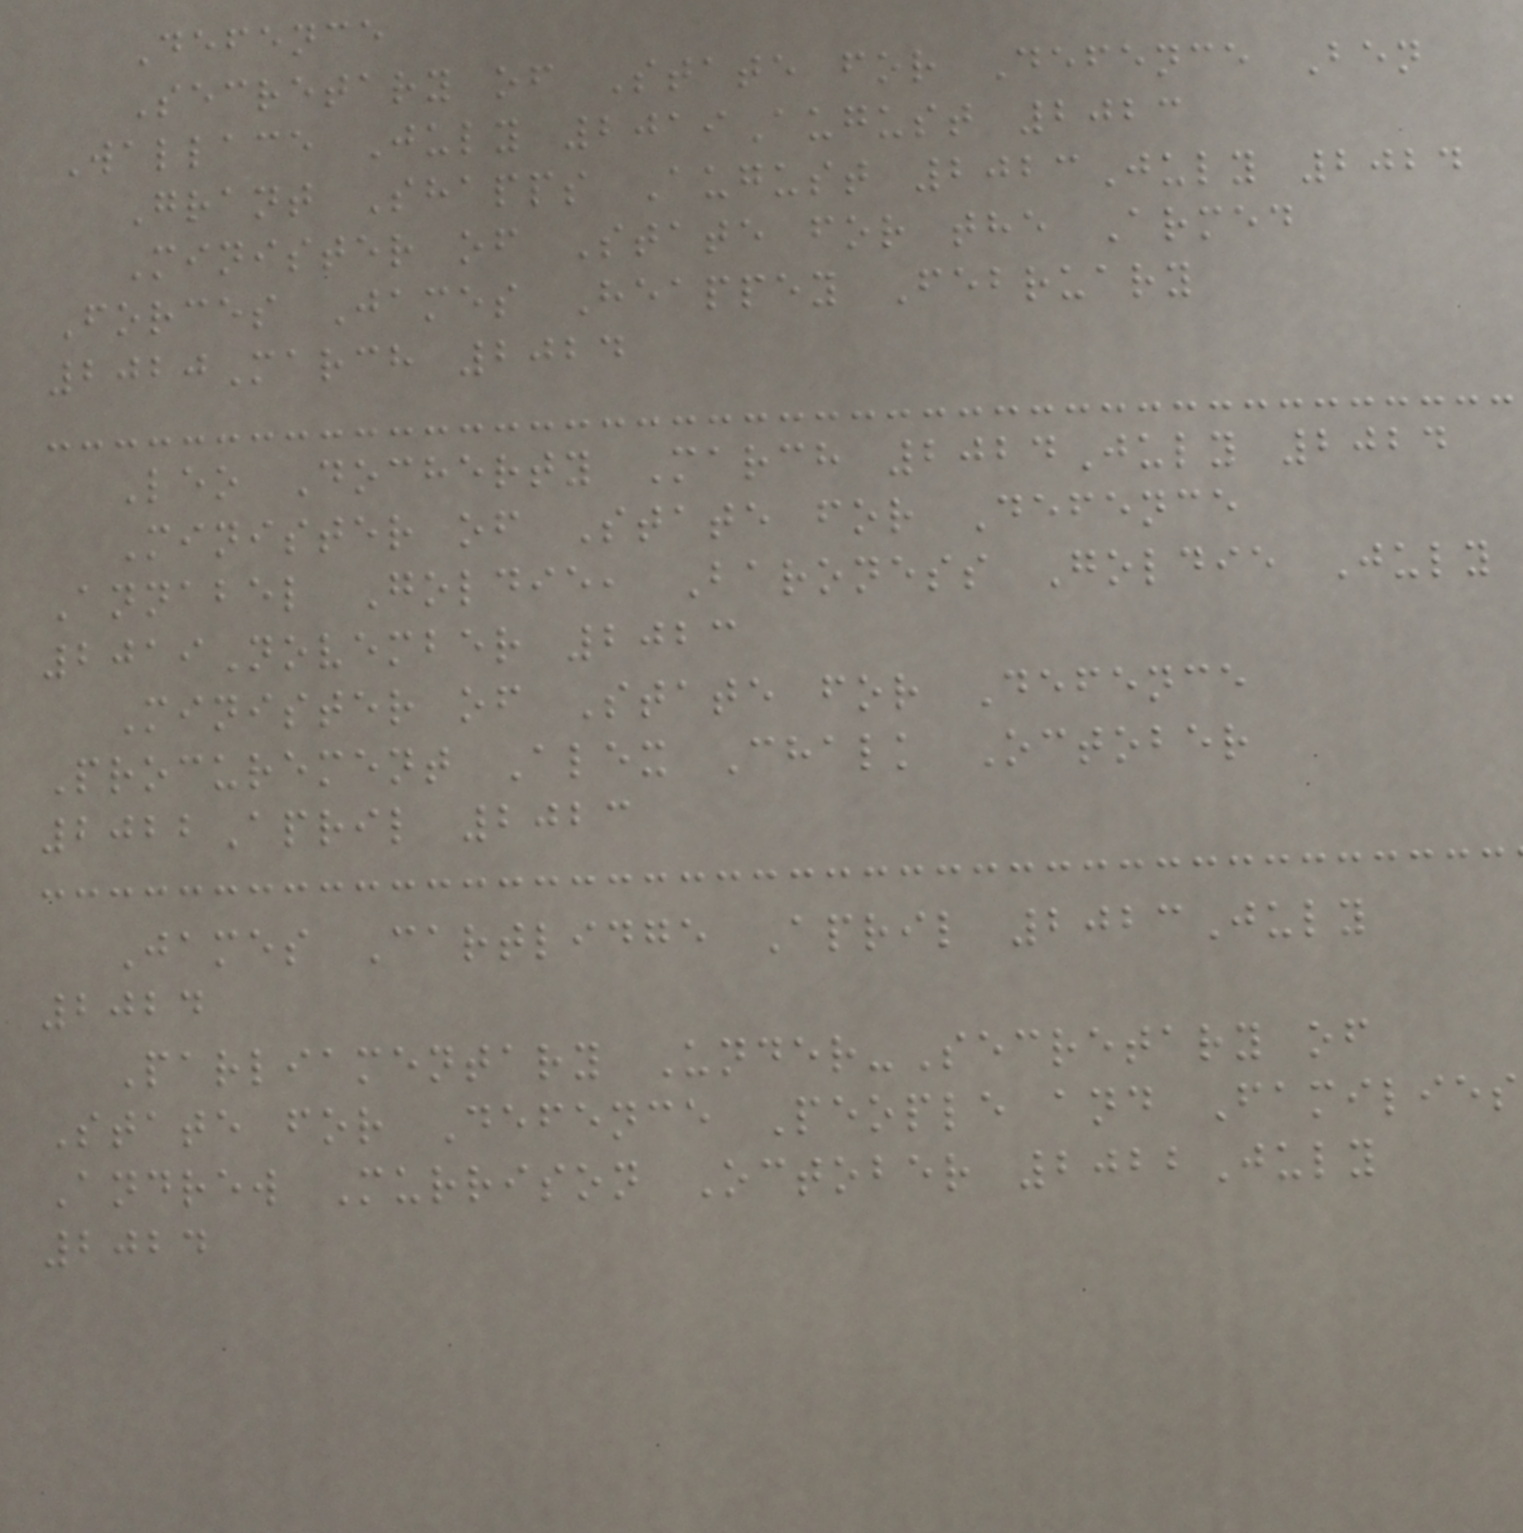Defence
Secretary of State for Defence Ben
Wallace July 2019August 2023
Grant Shapps August 2023July 2024
Minister of State for the Armed
Forces James Heappey February
2020March 2024
Leo Docherty March 2024July 2024
Minister of State for Defence
Annabel Goldie, Baroness Goldie July
2019November 2023
Minister of State for Defence
Procurement Alex Chalk October
2022April 2023
James Cartlidge April 2023July
2024
Parliamentary Under-Secretary of
State for Defence People and Families
Andrew Murrison October 2022July
2024
